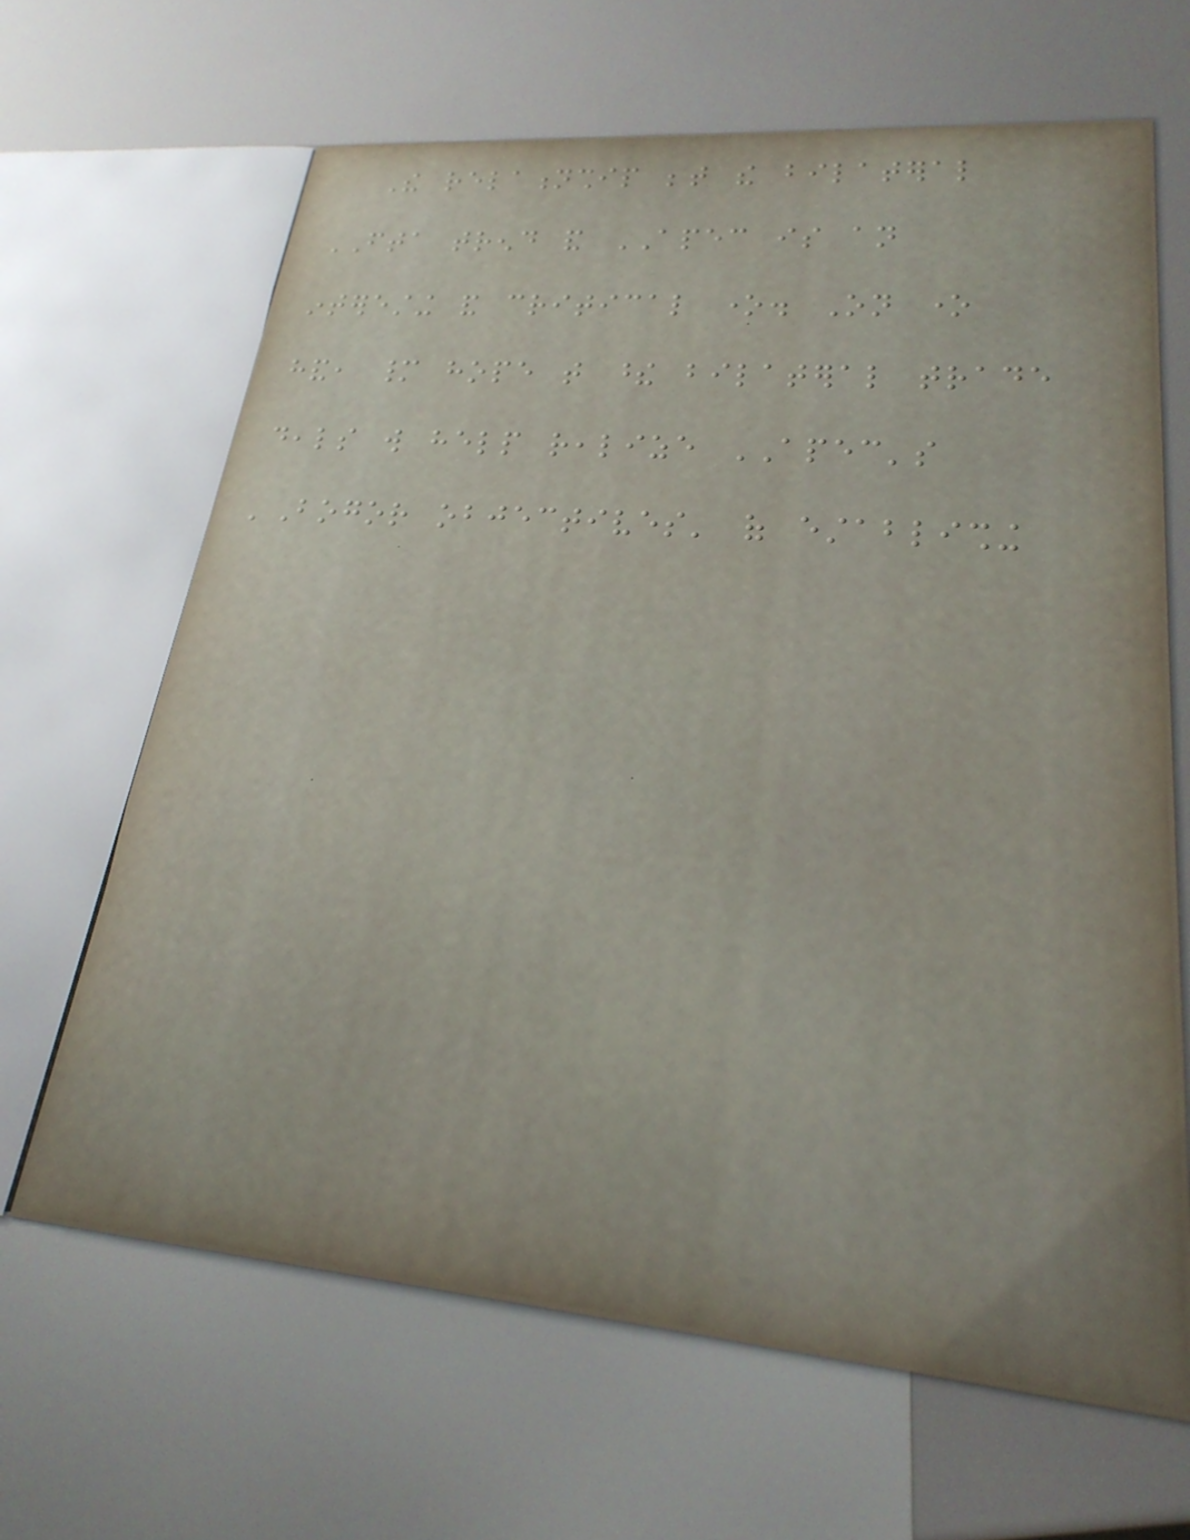The relationship between the bilateral
FTA trend and APEC is an
interesting and critical one. On one
hand, many hope that these bilateral trade
deals will help realize APEC's
'Bogor objectives' of establishing
